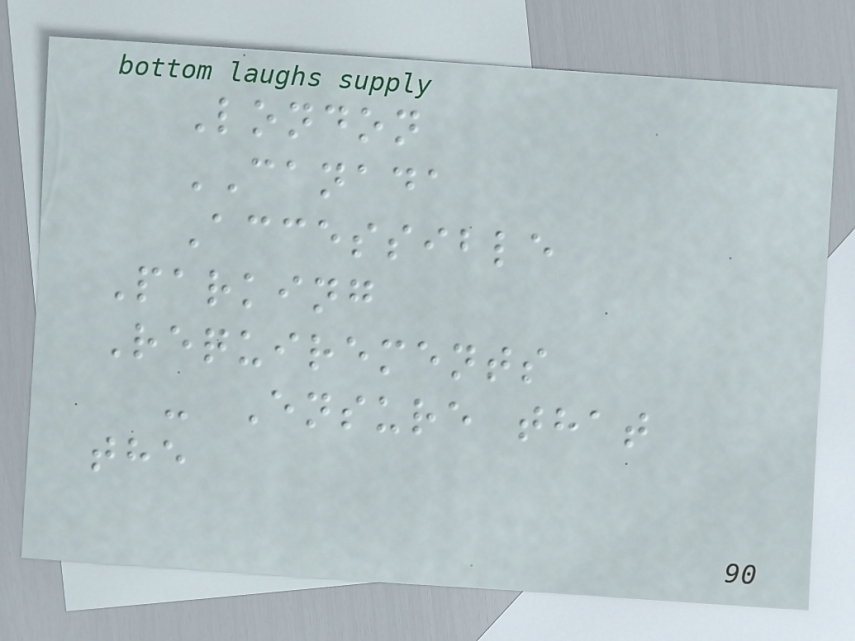London
CANADA
Accessible
Parking
Requirements
- Ensure that
the
